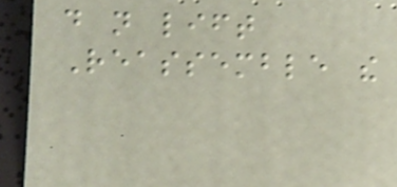do not lift
Reassemble the
